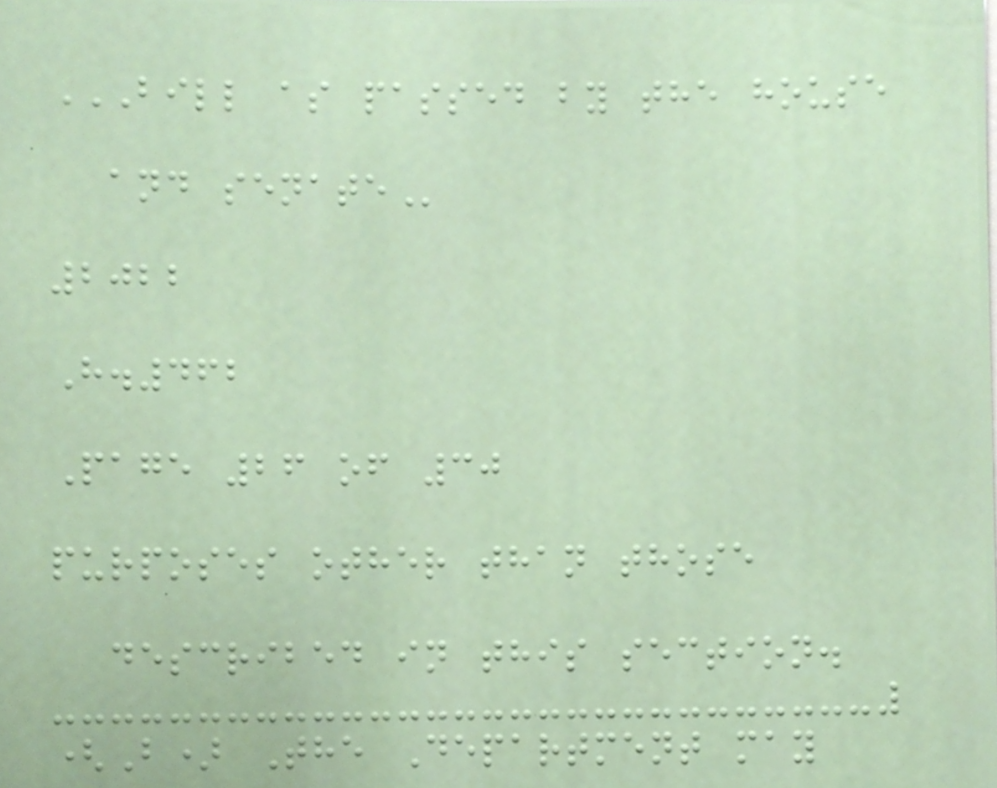BILL AS PASSED BY THE HOUSE
AND SENATE
2022
H.462
Page 26 of 30
purposes other than those
described in this section.
(B) The Department may
